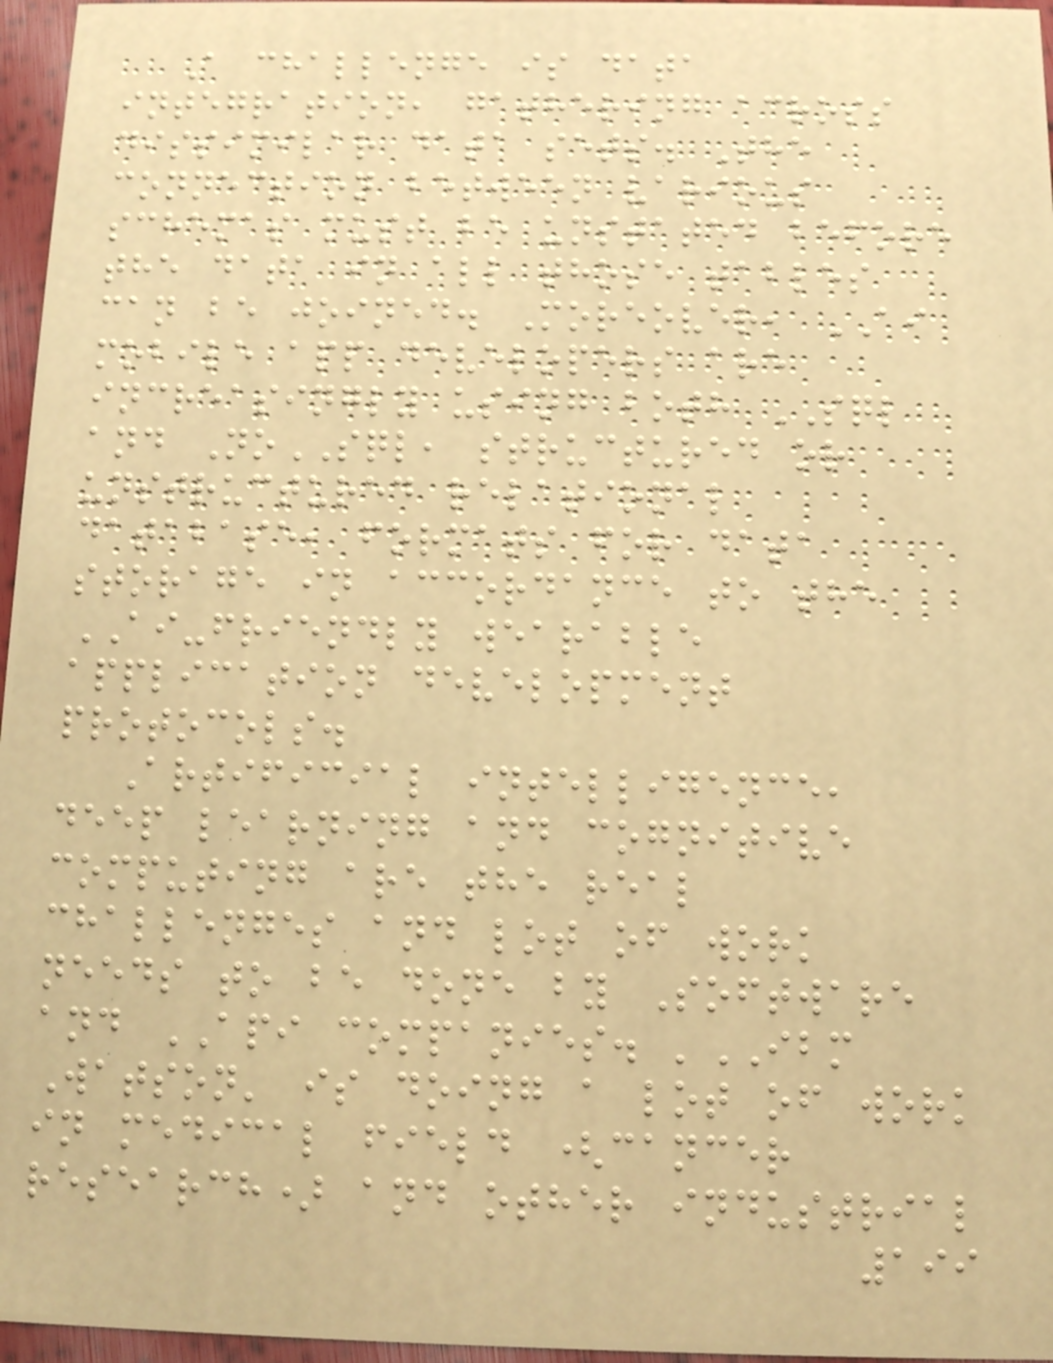A challenge is data
integration, gathering across
dissimilar data sets. The
connection between various
schemas must be unstated before
the data in all those tables
can be joined. Moreover, AI
mobile app developers are
increasingly using both SQL
and NoSQL, structured or
unstructured relational
database, formats for data
storage in accordance to the
AI-friendly wearable
application development
protocols.
Artificial intelligence,
deep learning and cognitive
computing are the real
challenges and lot of work
needs to be done by Software
and API companies. 'IBM
Watson' is doing a lot of work
in medical field (cancer
research) and other industrial
199
